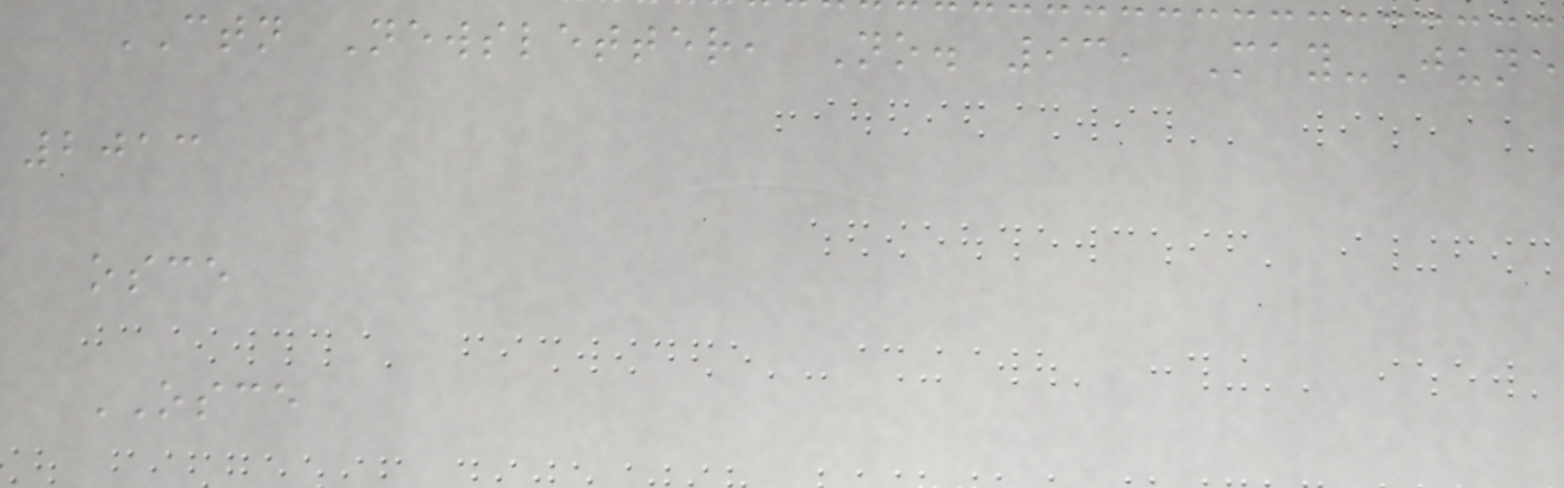CTN Newsletter, No. 93, May-June
2013
osce
OSCE
